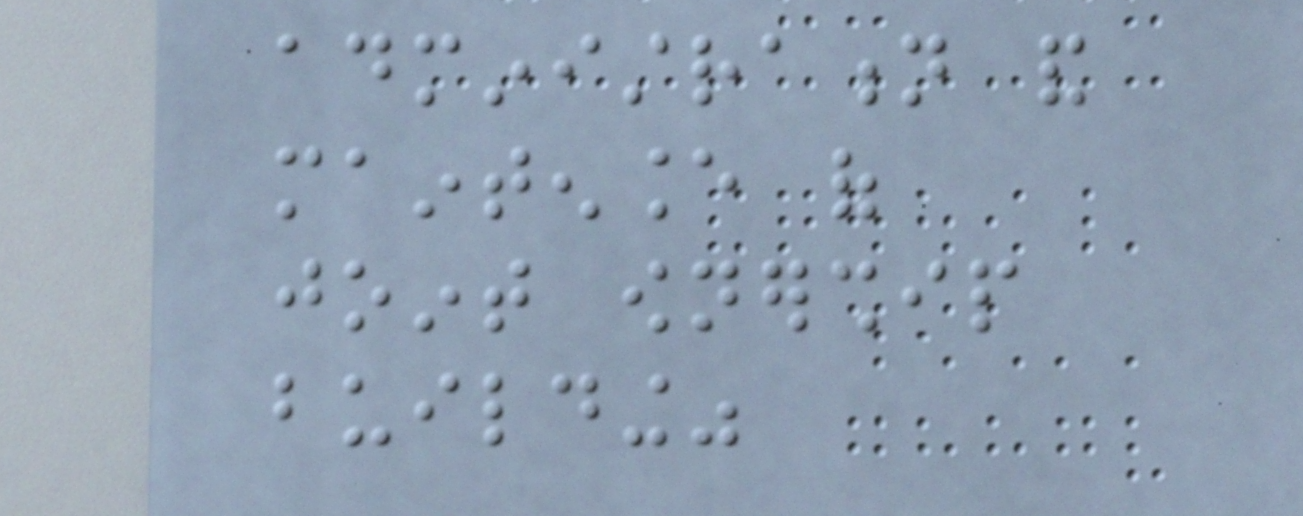administration and
maintenance of
joint ownership
building"
